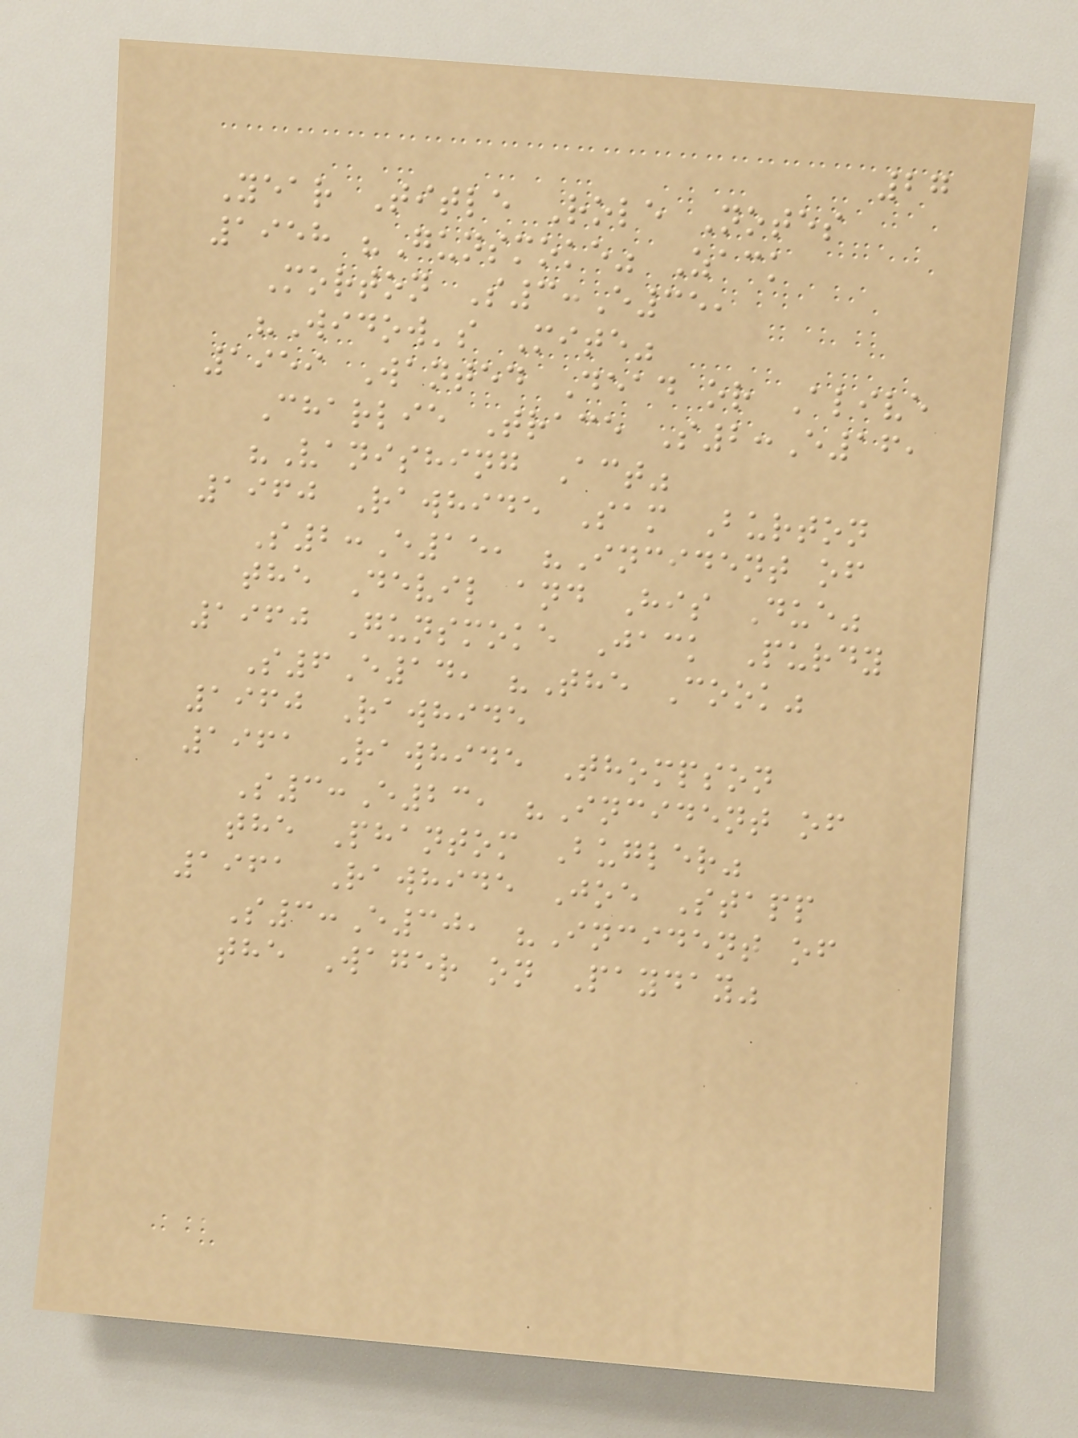27
Year Title Role Notes
1958 "Gunsmoke" Zack
Morton S3:E35,
"Widow's Mite"
1959 Wanted Dead or Alive
Charlie Trace S2:E16,
"Vanishing Act"
1960 Rawhide Sam Burton
S2:E15, "Incident of
the Devil and His Due"
1960 Gunsmoke Jack Purdy
S6E14, "The Cook"
1960 Rawhide
1961 Rawhide Thompson
S3:E23, "Incident of
the Phantom Bugler"
1961 Rawhide Joe Stapp
S3:E30, "Incident of
the Wager on Payday"
